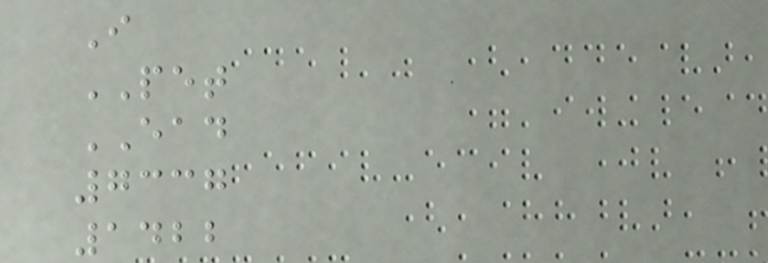I
PET
EAD
7337
1422
